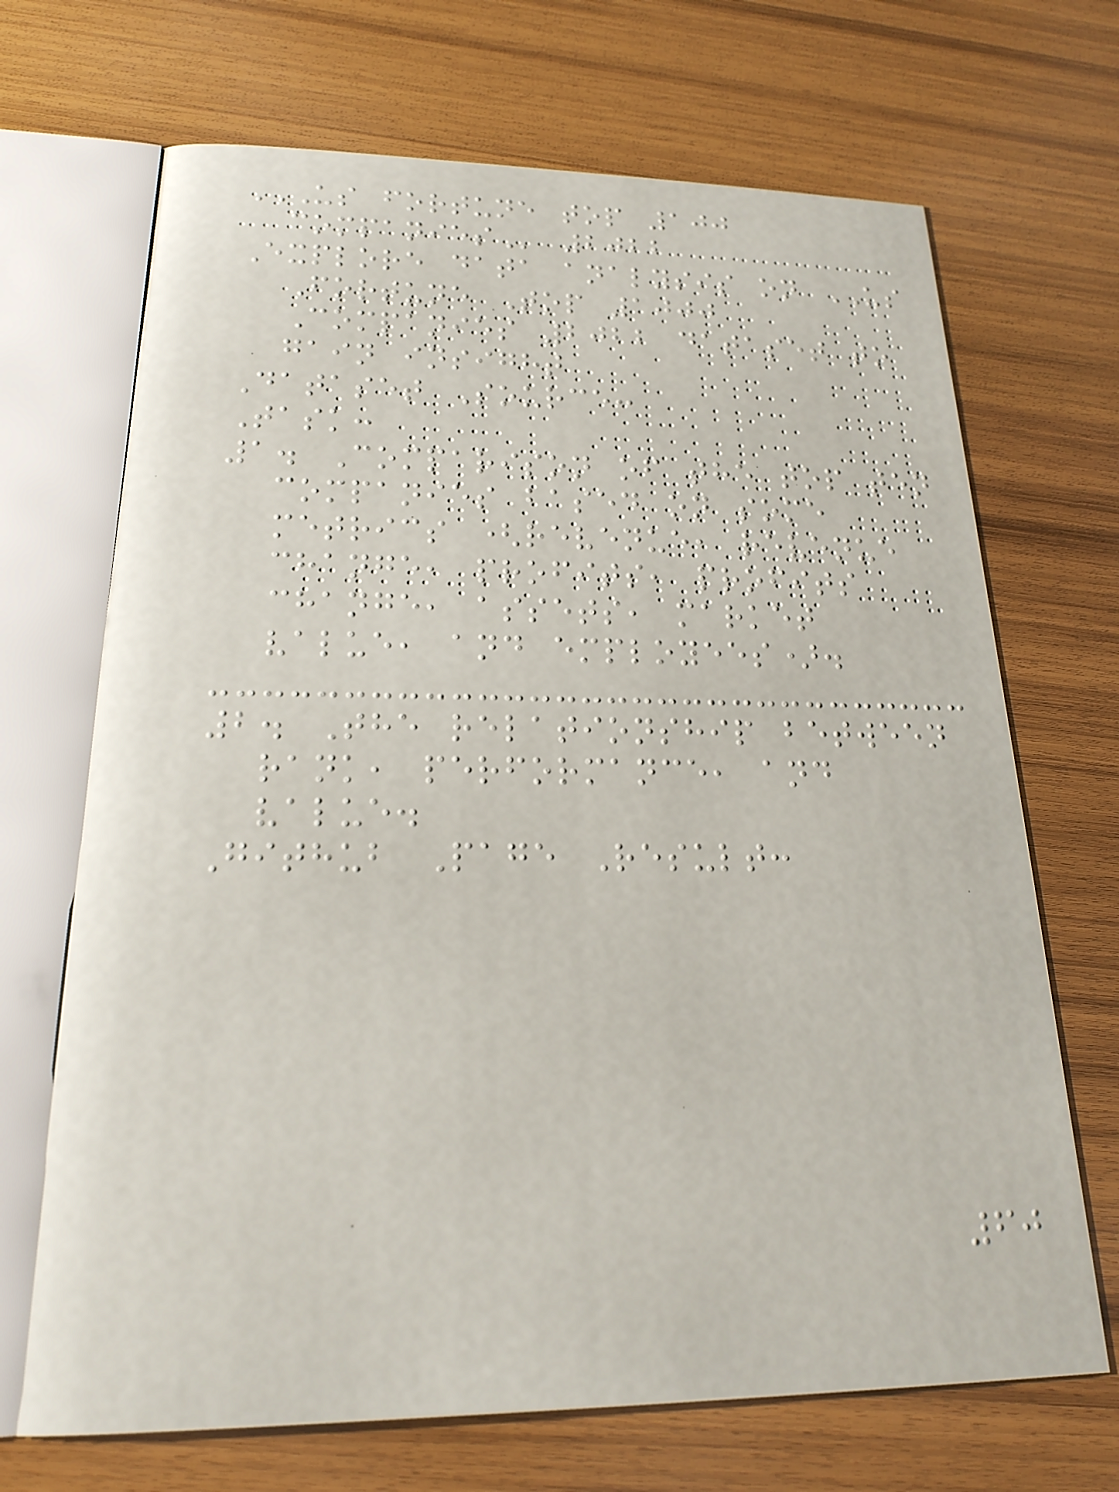US FORTUNE TOP 100
COMPANIES 2022
Explore data analysis on US
Fortune Top 1000
Companies 2022 dataset to
gain insight
Dataset Source:
Task:
1. Comparison of the top ten
companies based on some
metrics (revenue, revenue
change, profits, profits
change, assets, market
value, and employees).
2. The relationship between
rank, performance, and
value.
Github Page Result:
60
